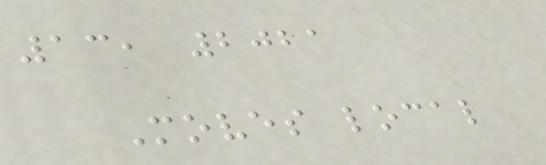13, 2021
Moves local
